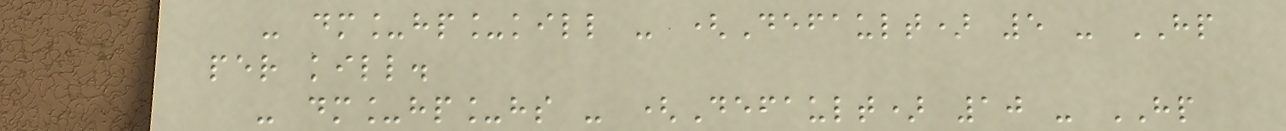- dm_hp_kill - (Default) 5 - HP
per kill.
- dm_hp_hs - (Default) 10 - HP
